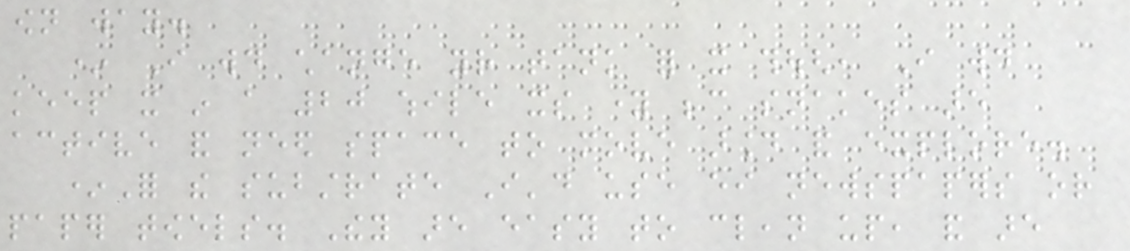own way.
* I would change your tank for it though, I would
keep it in a 20 while its young because snakes are
active and need space to move around and explore.
*For the substrate I'd use either newspapers or
paper towels. They are easy to clean up, and are
